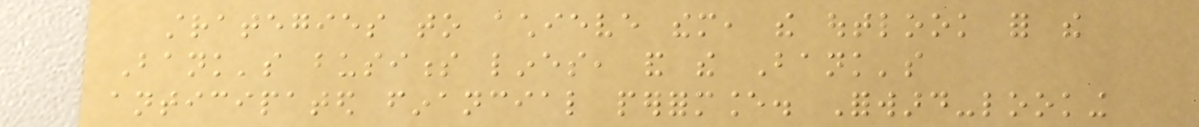strategies to achieve them, the outlook for the
Bank's business lines, and the Bank's
anticipated financial performance. Forward-looking
